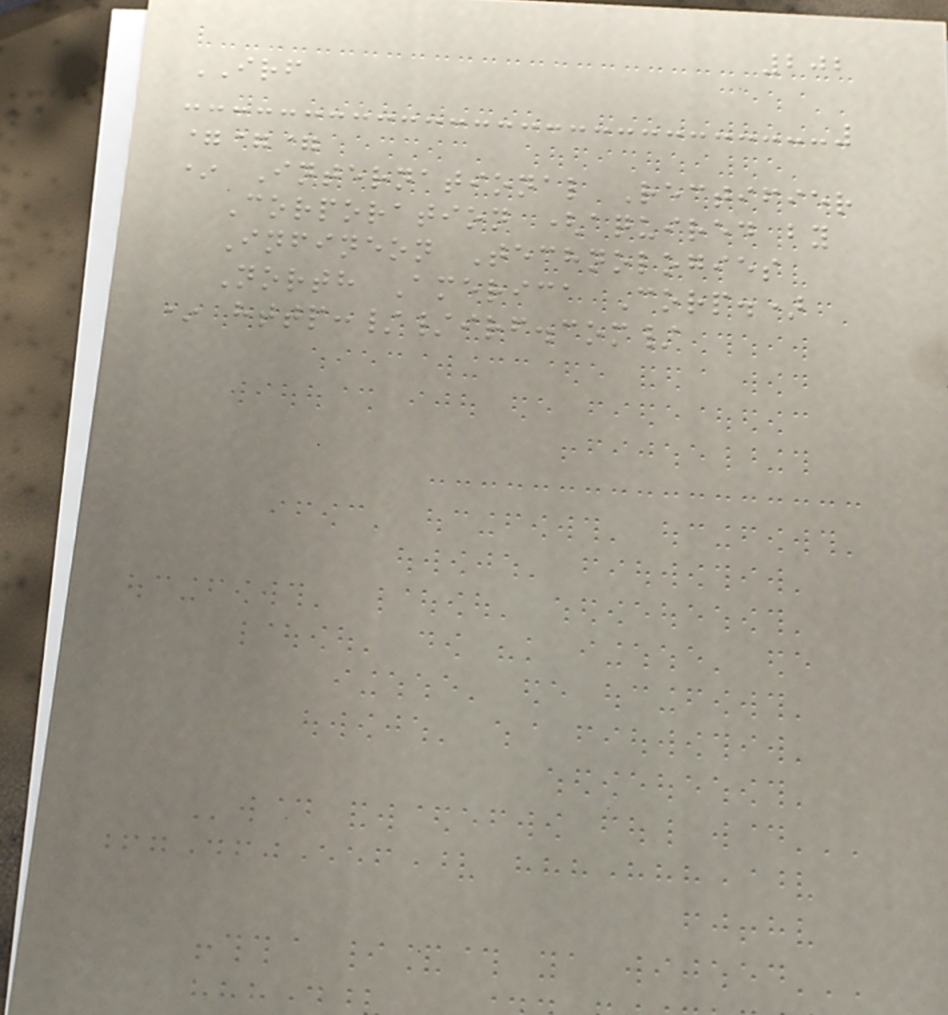202
IRF
===
* International Rectifier
Corporation (aquired by
Infineon Technologies
North America Corp.)
* http://irf.com/
